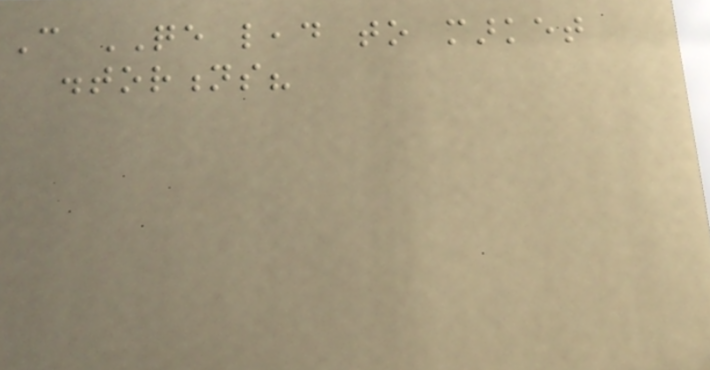Can QE lead to market
distortions?
